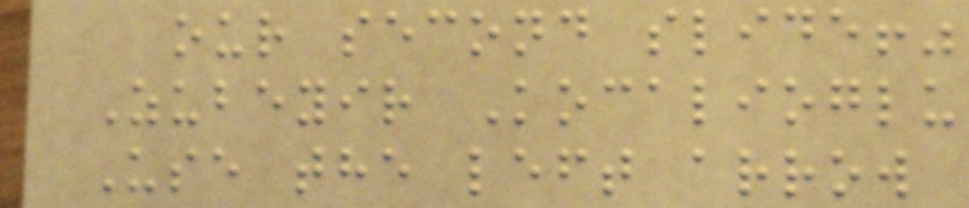our second slide!"
Zubeyir Kocalioglu
Use the left arrow
